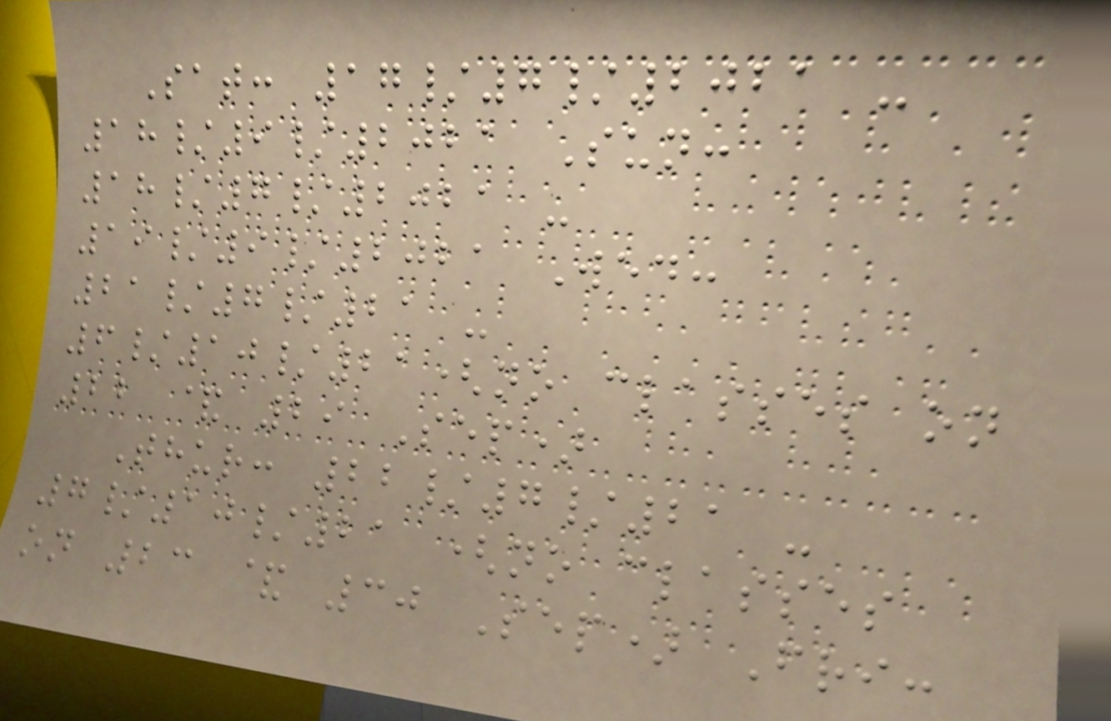Sat: 17/7/2021 -
18/9/2021 Sun:
18/7/2021 -
19/9/2021 Wed:
21/7/21 -
6/10/21(no classes on
22 & 29 Sep)
Thur: 22/7/21 -
7/10/21 (no classes
on 23 & 30 Sep) Fri:
